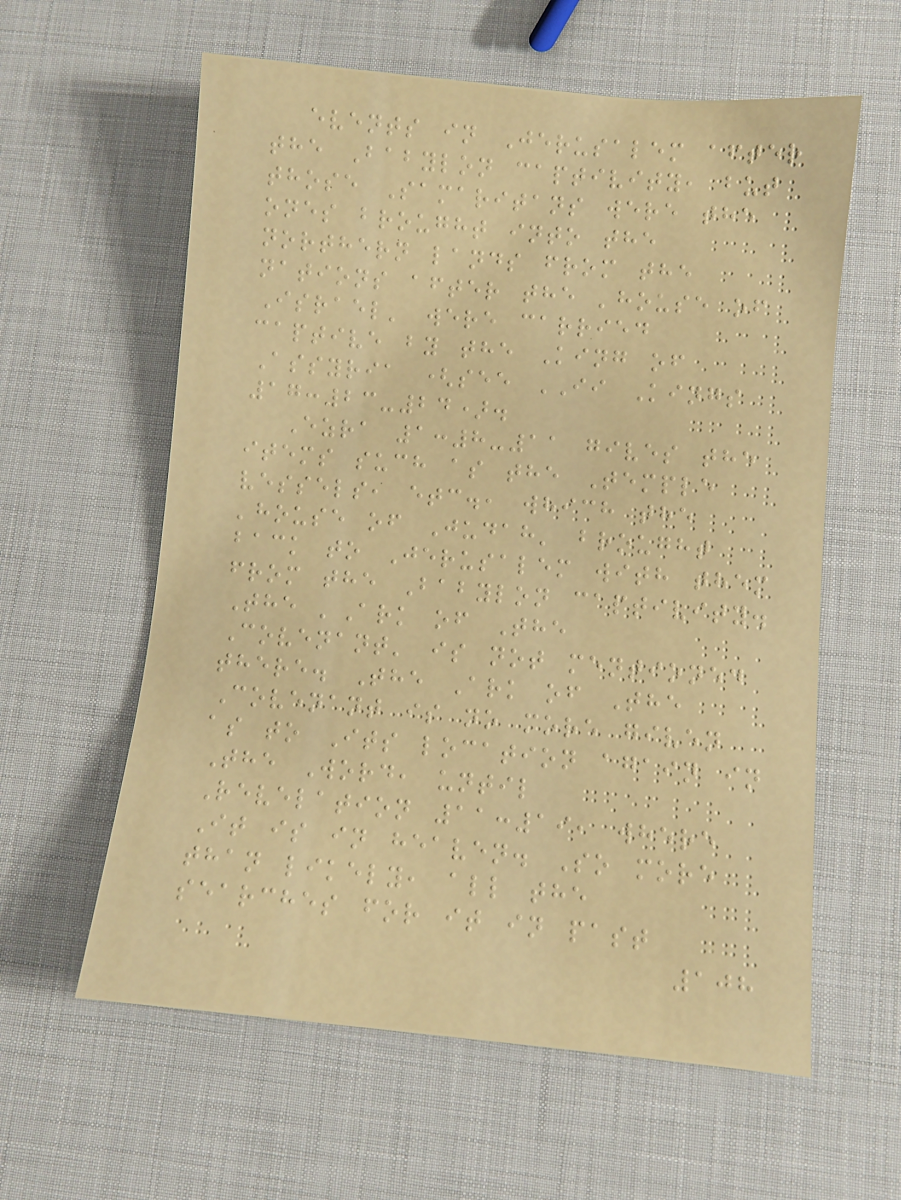events in Jerusalem after
the Babylon captivity, but
those Samaritans were the
ones brought into the
northern lands from the
nations after the 'house of
Israel' were carried
captive by the King of
Assyria (see II Kings
17:23-24).
Ezra 1:8-11 gives the
items such as the Temple
vessels, etc., which the
'house of Judah' brought
back to Jerusalem with them
from the Babylon captivity.
The 'Ark of The
Covenant' is not mentioned
there. The Ark of The
Covenant is no more given
as to Its location again in
The Word, until
Revelation 11:19, where
It is in heaven. So more
than likely, all the
searches for it in past
108
